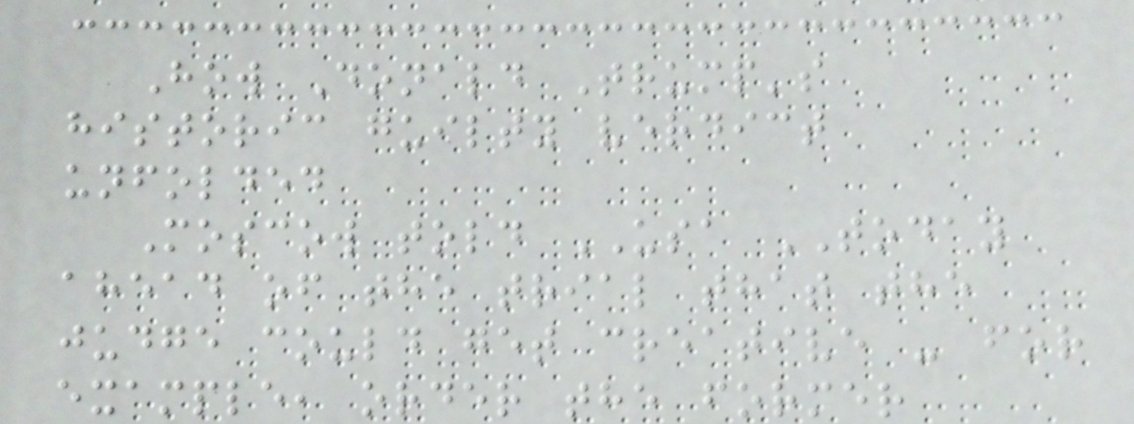How Donald Trump's
historic guilty verdict
unfolded
Moscow told USA TODAY
ahead of the trial that the
judge could get creative - for
example, order the former
